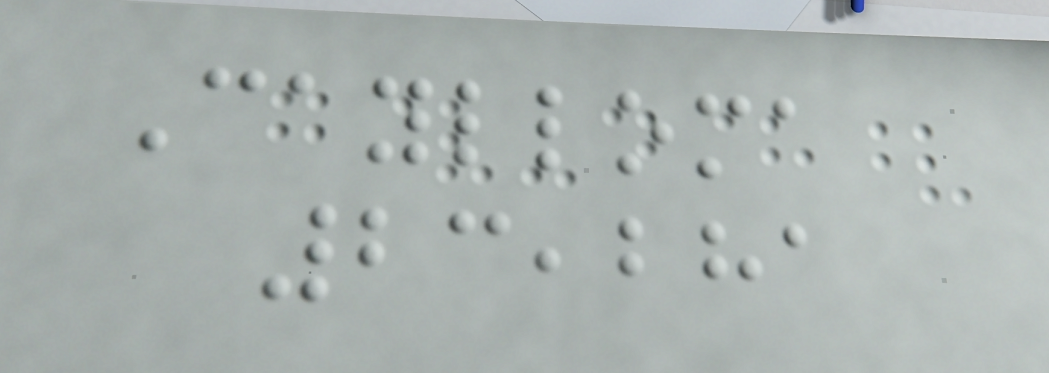Caylloma
23,281
